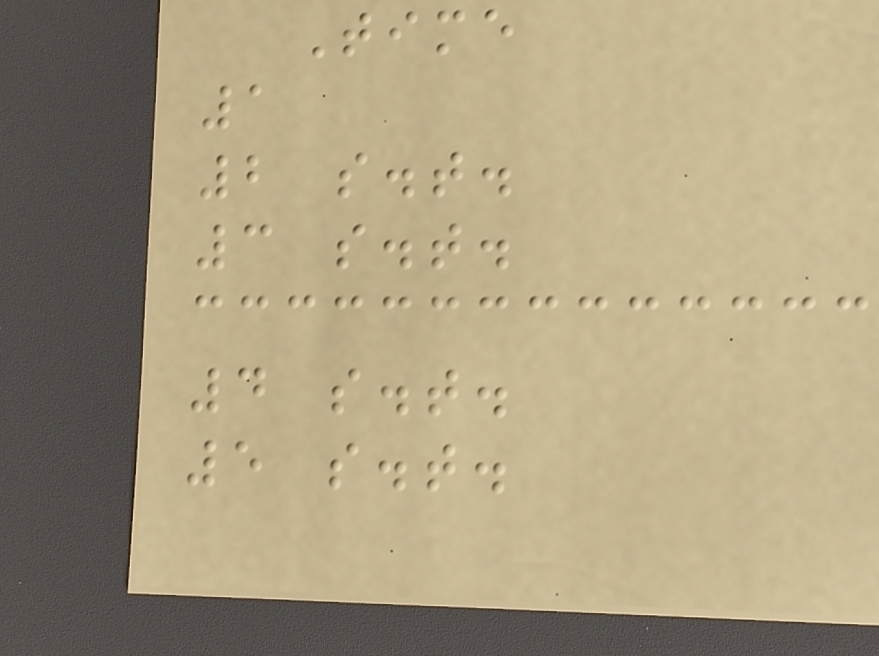Time
1
2 s.t.
3 s.t.
4 s.t.
5 s.t.
